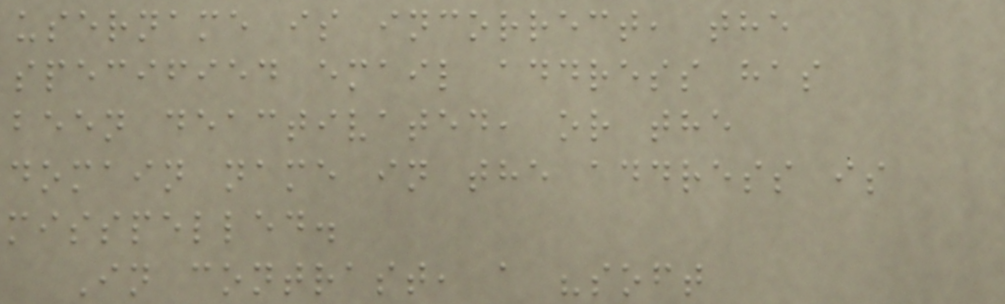username is incorrect, the
specified email address has
been deactivated, or the
domain name in the address is
misspelled.
In contrast, a "soft
